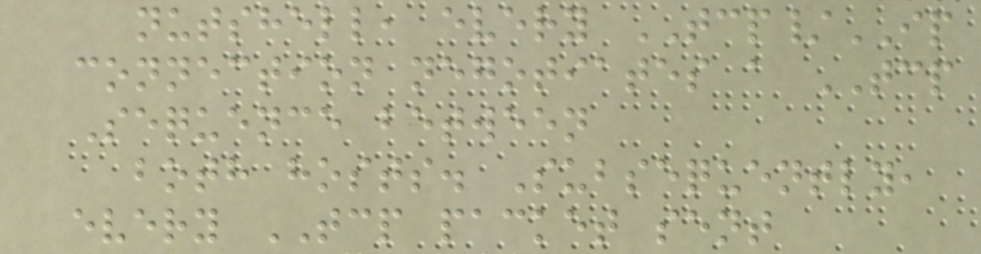nutshell, every TCP/IP
connection negotiates a TCP
Sequence between
both hosts. Subsequently,
every TCP packet sent
